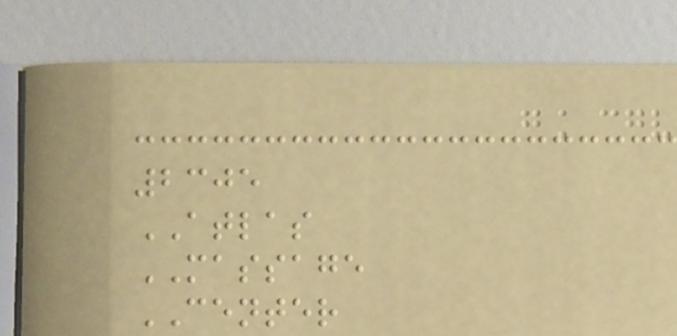2305
ATLAS
MASSAGE
CENTER
